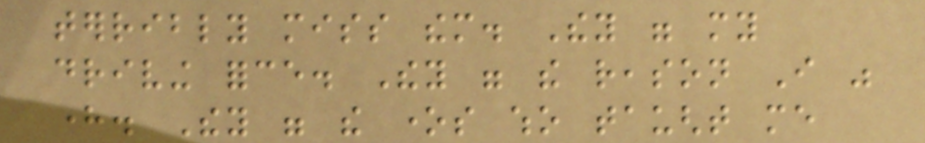terribly miss them. They were my
driving force. They were the reason I was
here. They were the ones who taught me
